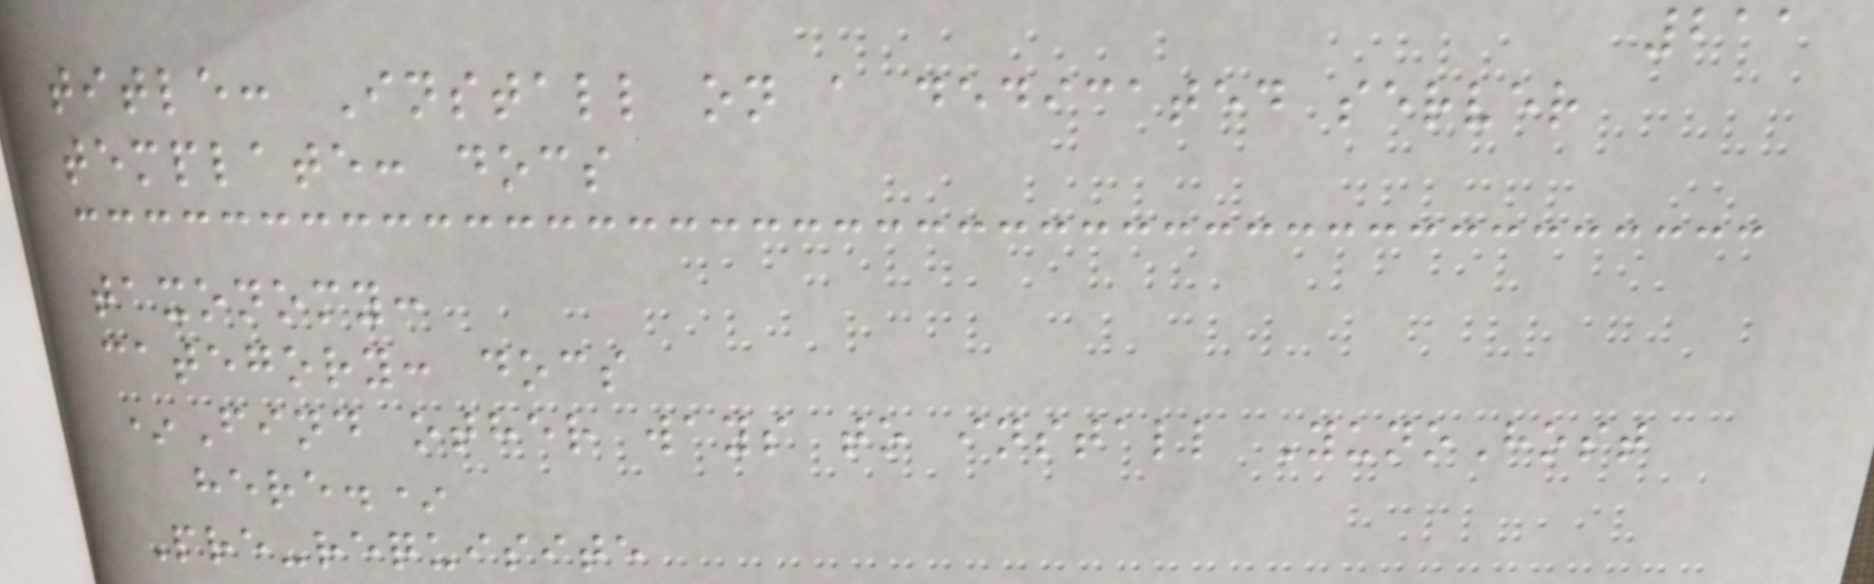211
title: Install on a dedicated server
template: docs
taxonomy:
category: docs
*Find other ways to install YunoHost
here.*
Pre-requisite
